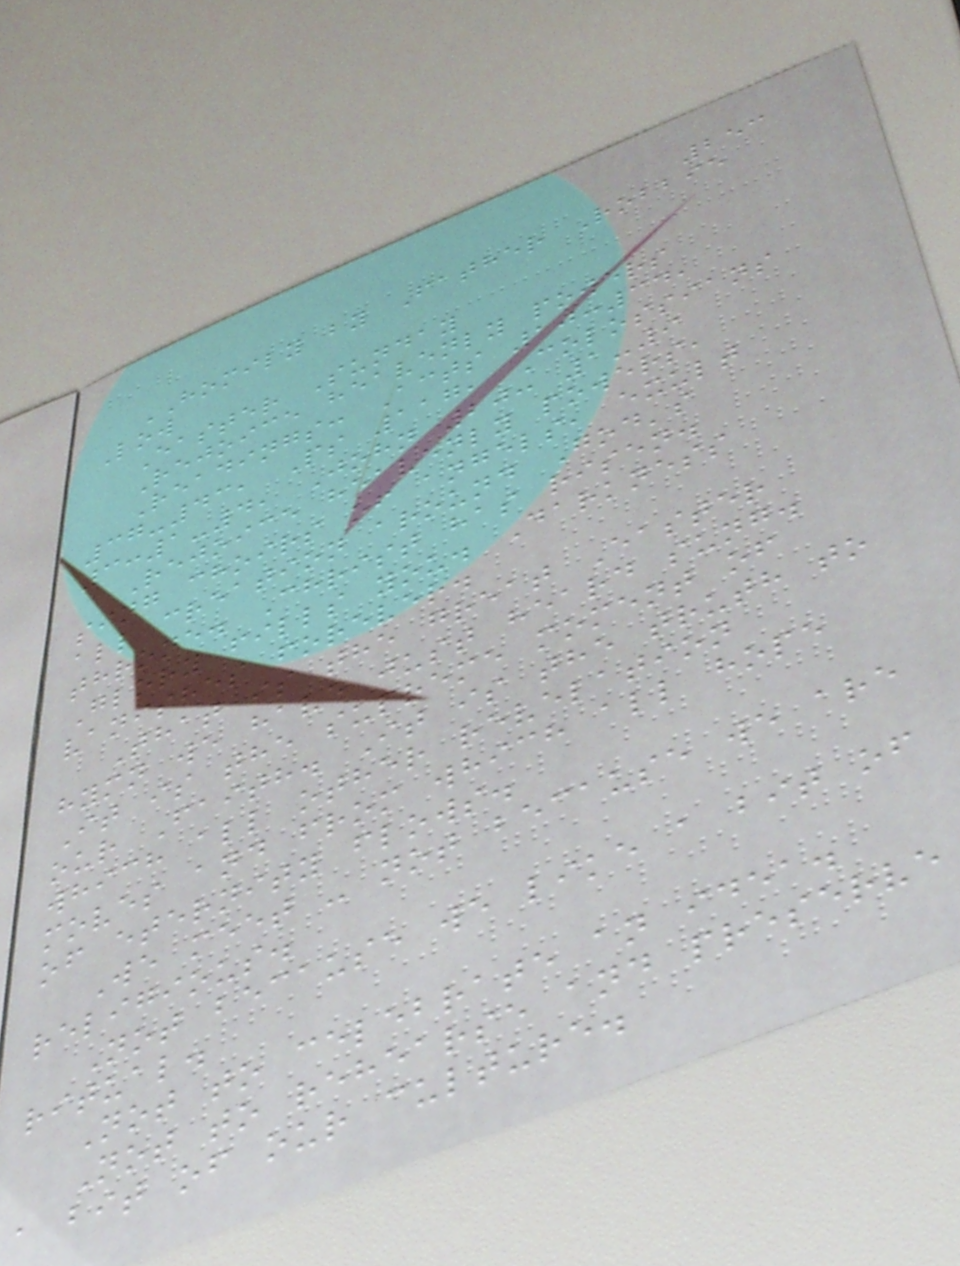253
HOMILY by Father Robbie
Low
Easter Sunday
Rejoice heavenly powers
Readings: Acts 10:34,
37-43, Ps 117, Colossians
3:1-4, John 20: 1-9
Rejoice heavenly powers,
sing choirs of angels, exult
all creation around God's
throne. Christ has risen.
Glory fills you. Darkness
vanishes forever.
That is the great Easter
hymn we have just heard sung.
It is the supreme moment of
our Faith. It is the truth to
which all other revelation
moves and from which all hope
of eternity flows.
We meet - not because we are
religious.
Not because we like a bit of
ritual.
Not to celebrate an idea.
Not to rehearse and preserve
a bit of our culture.
